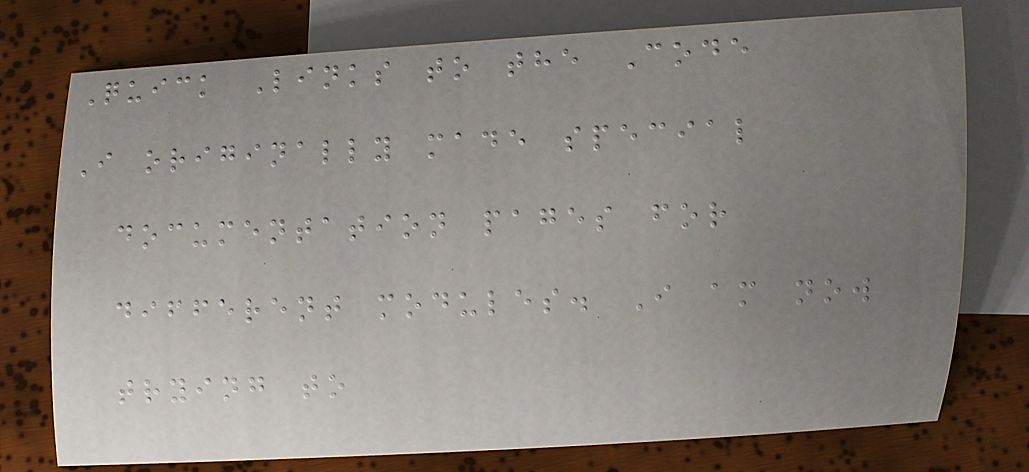Quick Links to the Code
I originally made special
documentation pages for
different modules. I am now
trying to
